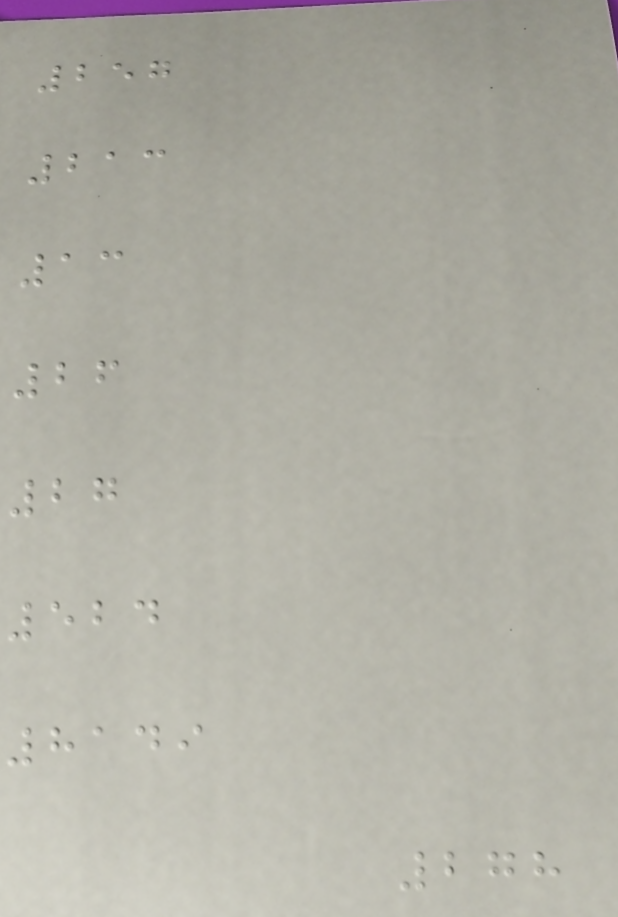257
213
13
26
27
524
8149
278
